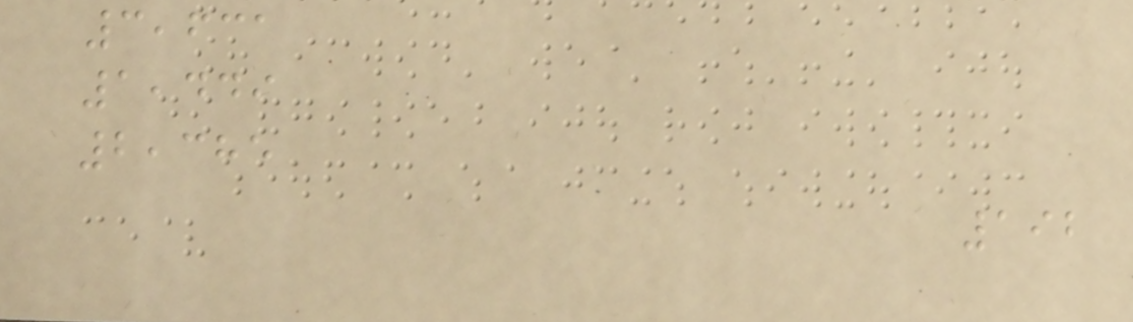3,631
1,449
2,385
192
